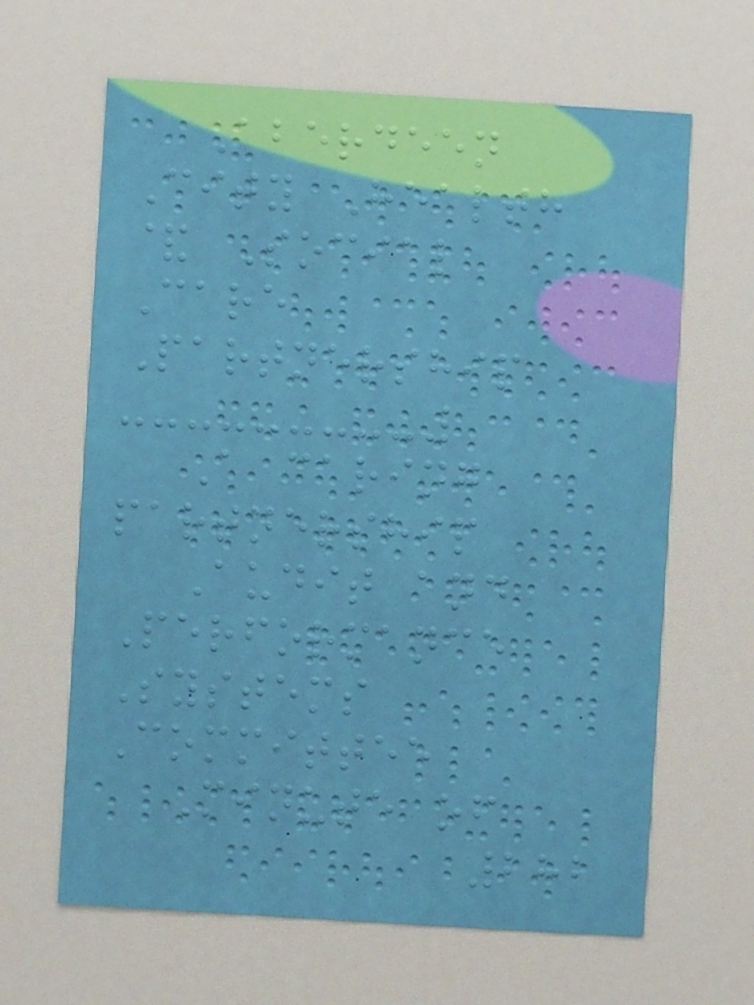Aberdeen
City Health
& Social
Care
Partnership
A caring
partnership
Audit and
Performance
Systems
Committee
Minute of
282
